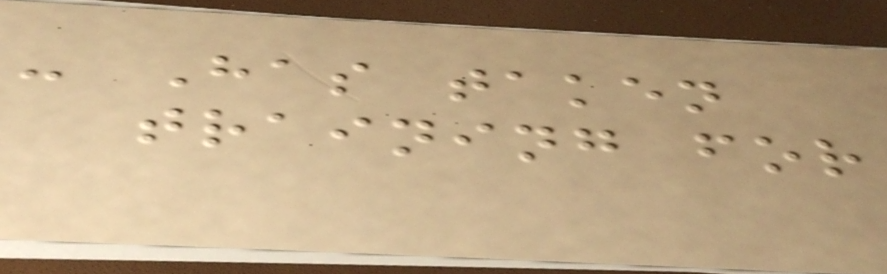- Has taken
training for
